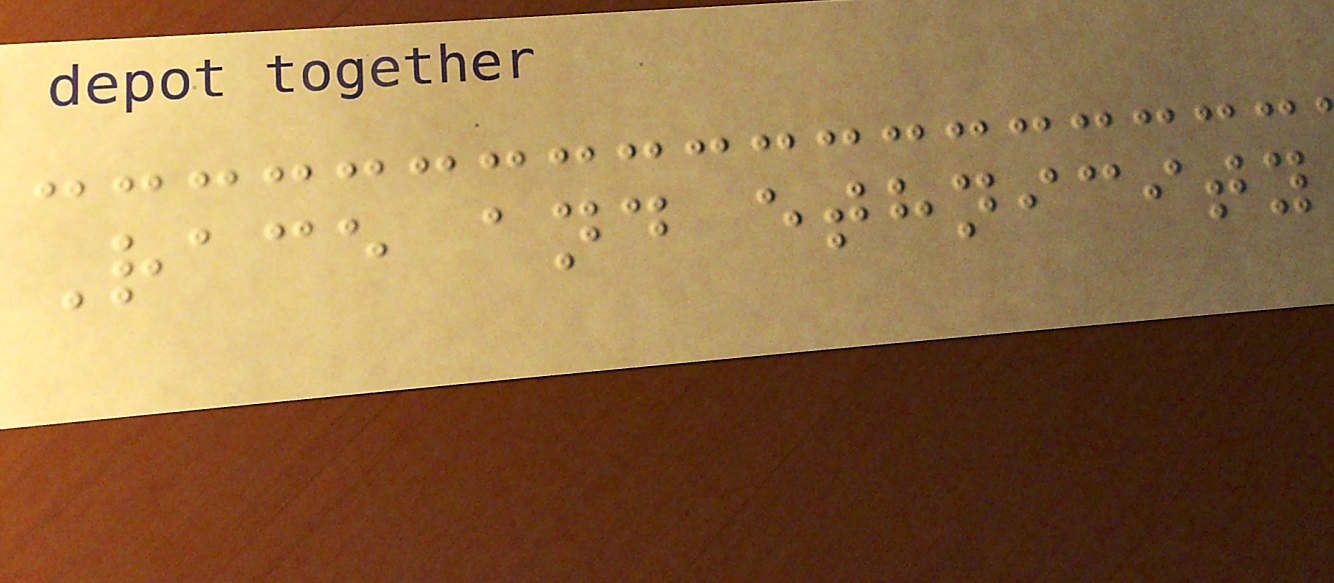Race and ethnicity
